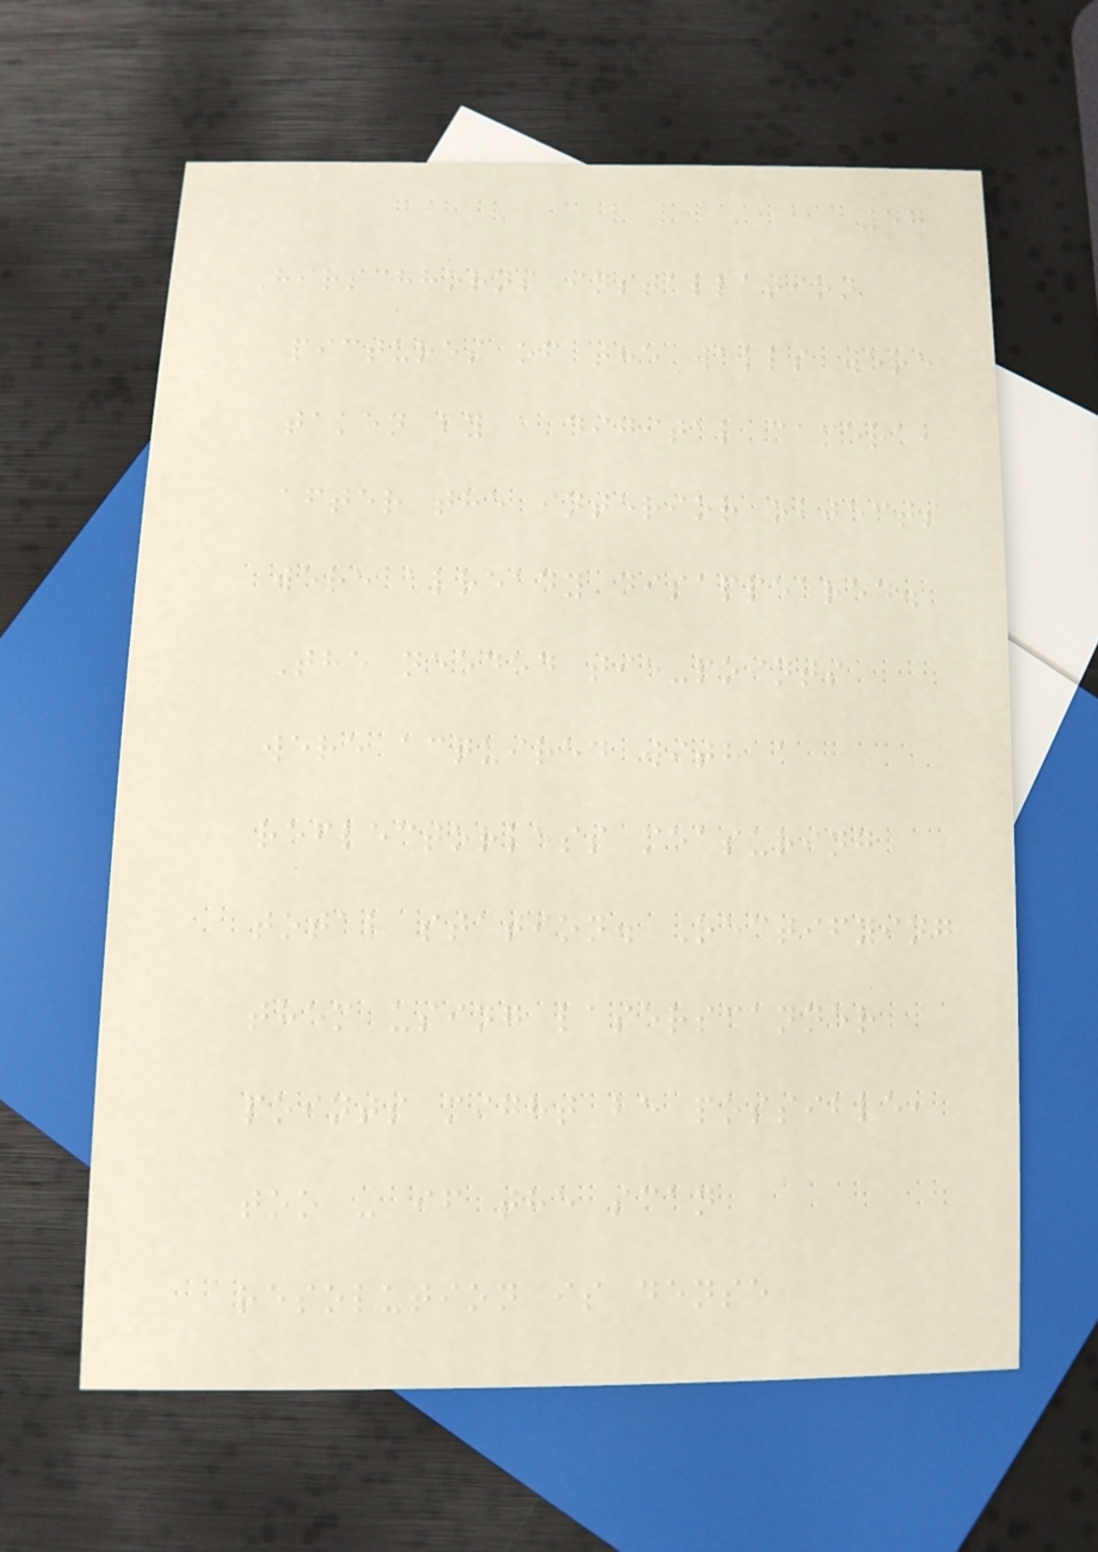47
Hirschhorns installation
pictures of the walls were
taken by a digital camera,
after the interior objects
were already disappeared.
The needed tie-points
were acquired with a
reflectorless measuring
total station. Rectifying
them using laserscanner
points might be possible,
too - if the scan
resolution is dense
